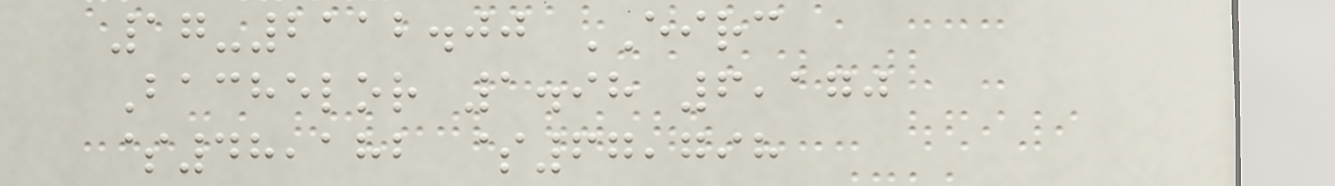17-2112.00 EIRC
Bachelor 1.98 6,170
$48,182 $67,798
